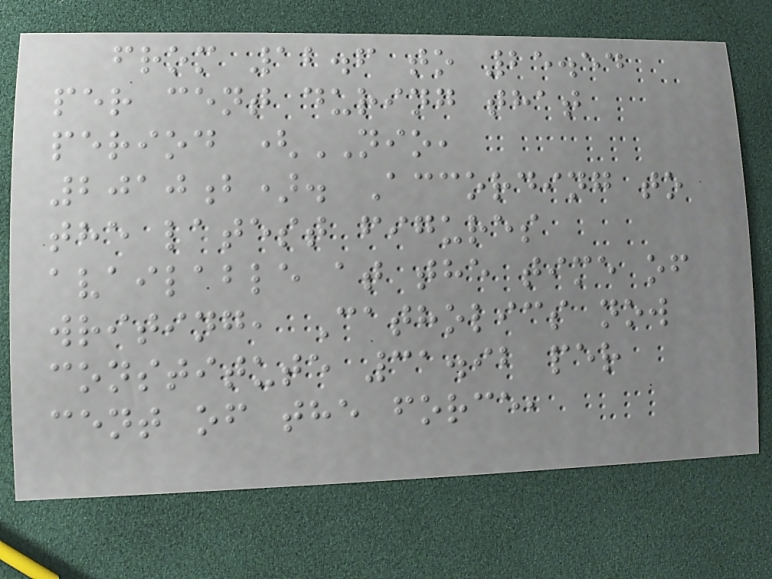from 12.6 to 25.54
per cent during that
period (NIO,
2010b). According to
the latest figures
available at the time of
writing, Catholics now
constitute 31.92 per
cent of the force,
